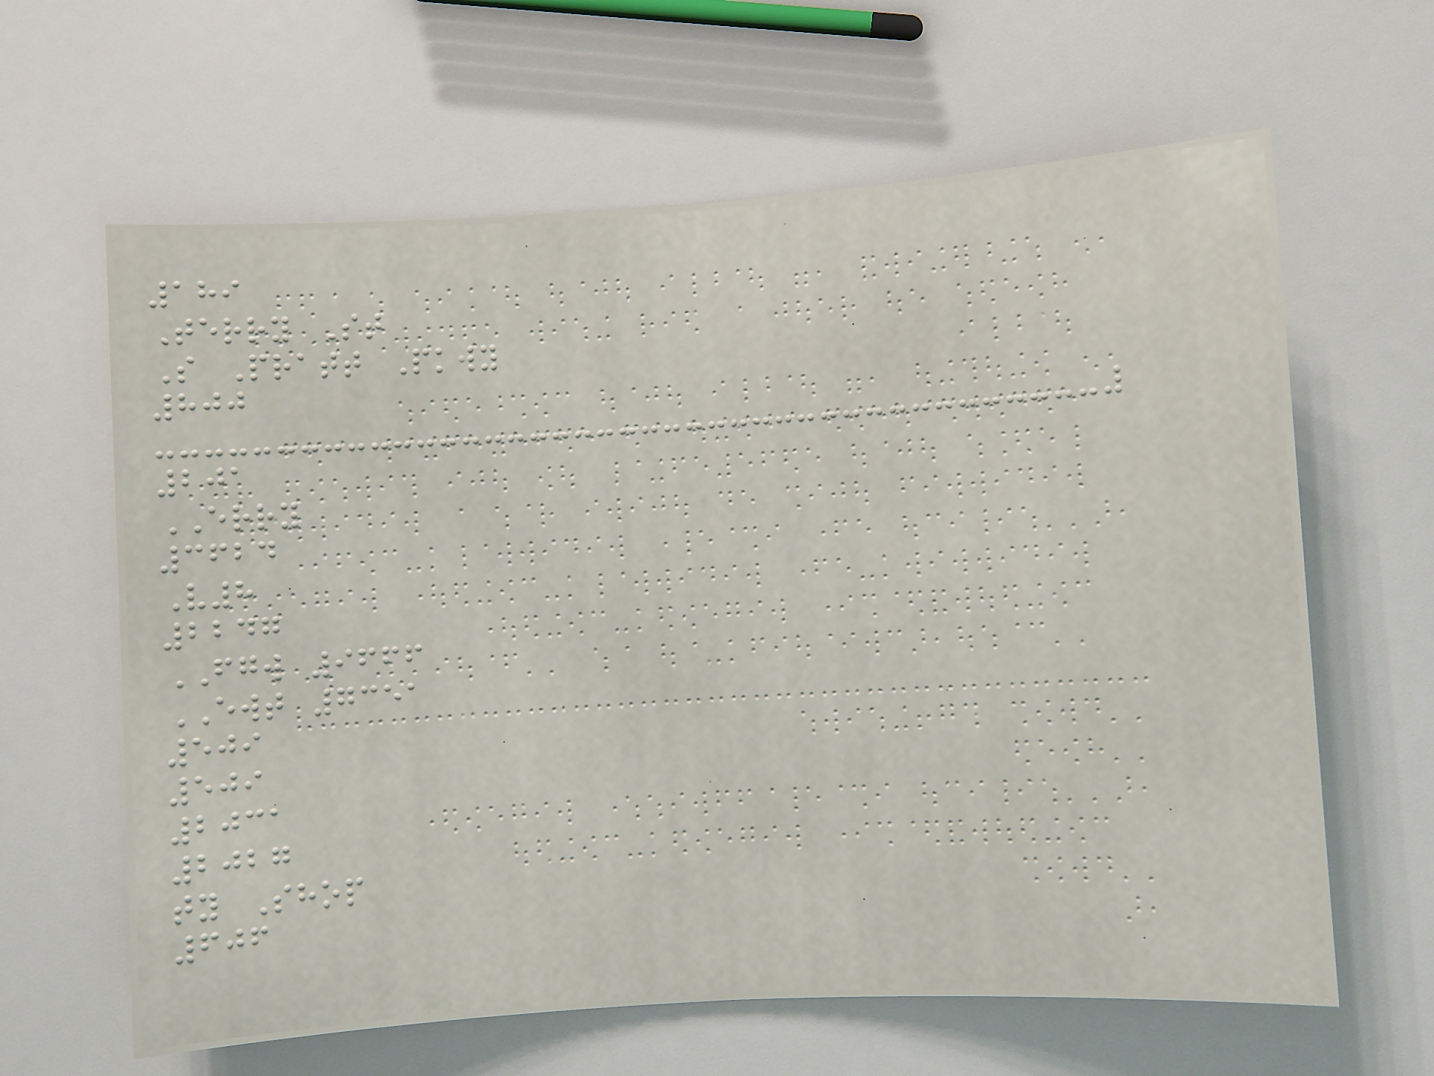189
Terry St
S Pratt Pkwy
800
201
ERRY
3624
V8
2247
FGW 9666
EWT 7351
509
509
2031
2027
ty Shop
606
